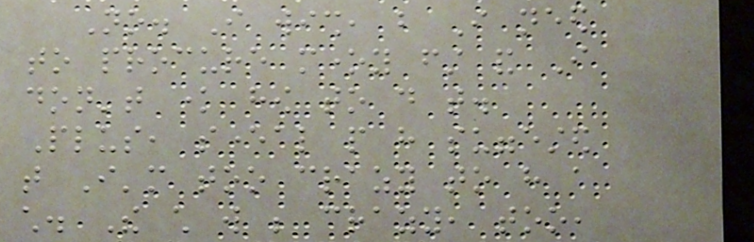No. I wish, but I need
to procure money first and I
don't know how to do that.
Plus, several people have suggested
that I'm too crazy to have a
child. The child will be crazy, too,
